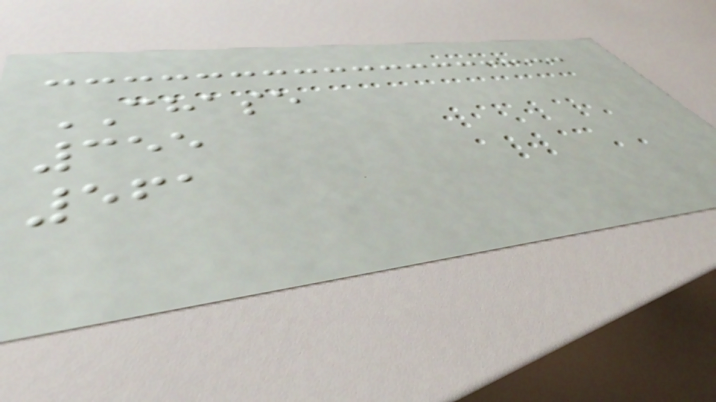CHASE
355
561
